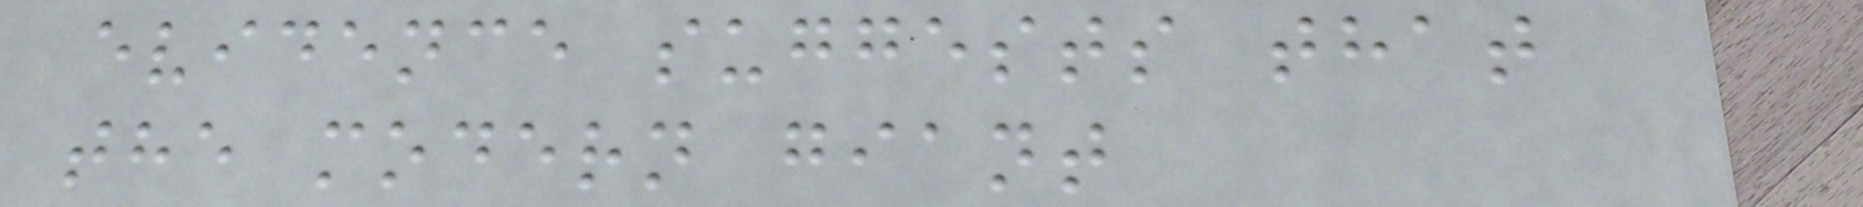evidence suggests that
the modern giant
